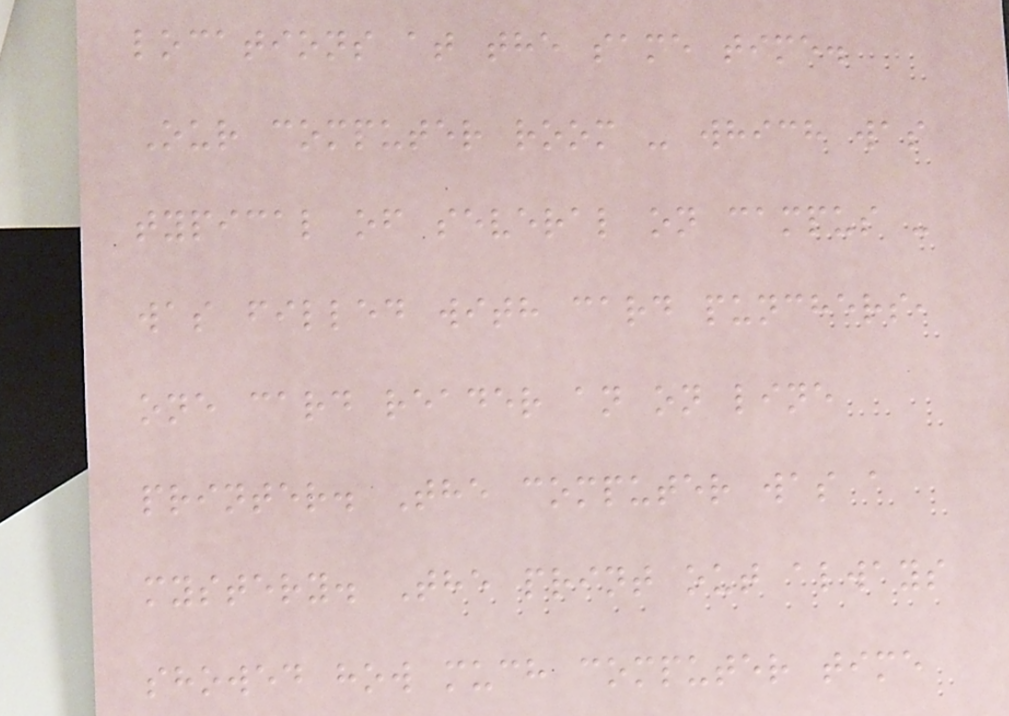locations at the same time.
Our computer room - which was
typical of several on campus -
was filled with card punchers,
one card reader an on line
printer. The computer was a
mystery. The print out always
showed how much computer time
